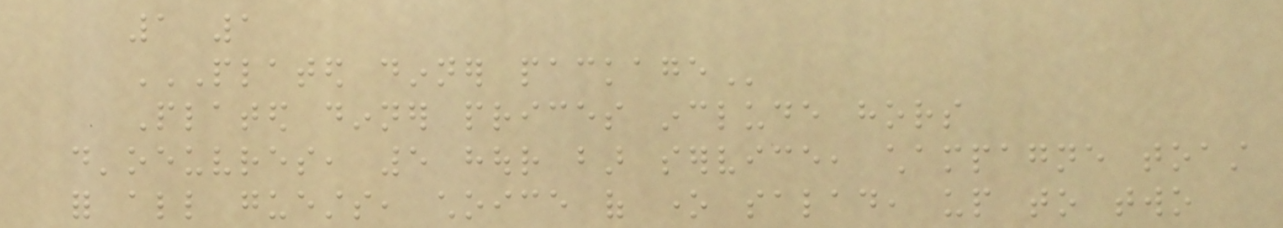1 1
PLATED DINNER PACKAGE
Plated dinner prices include hors
d'oeuvres, 5 hour bar service, champagne toast
for all guests, choice of one salad, up to two
